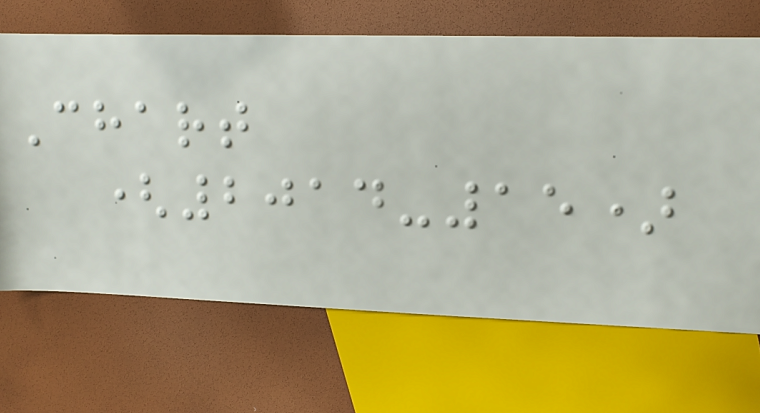Chart
(2014-15)
